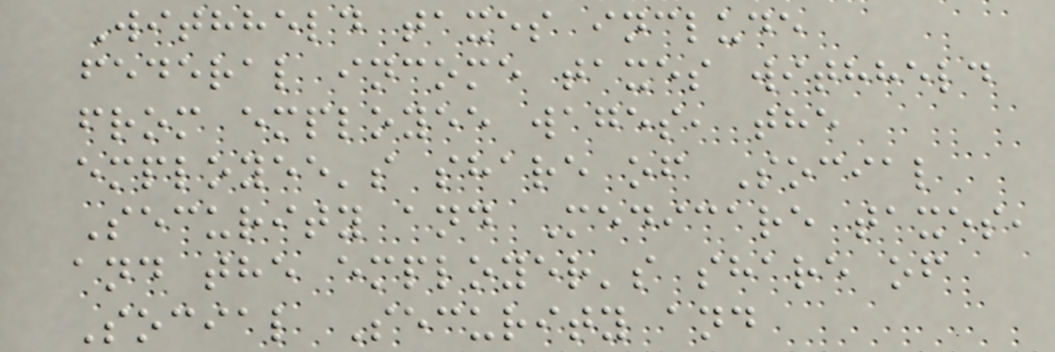Withheld taxes include
federal income taxes withheld
from employee wages, the
employee's share of Social
Security and Medicare taxes,
and the employer's share of
Social Security and
